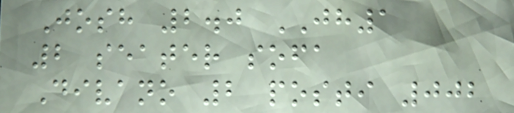Josh 2.0 JH1
2 seater sofa
Divano 2 posti 002
